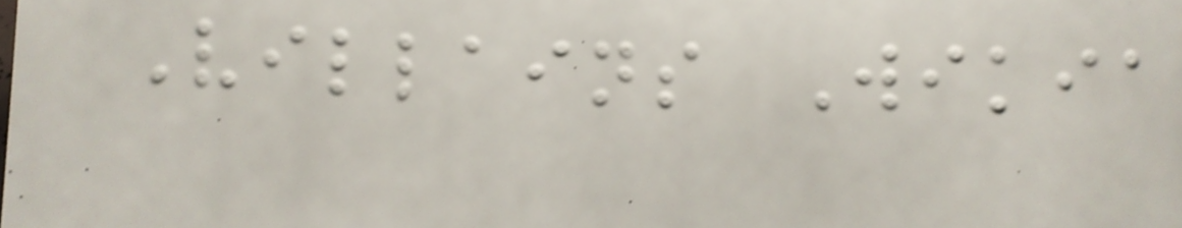Villains Wikia
